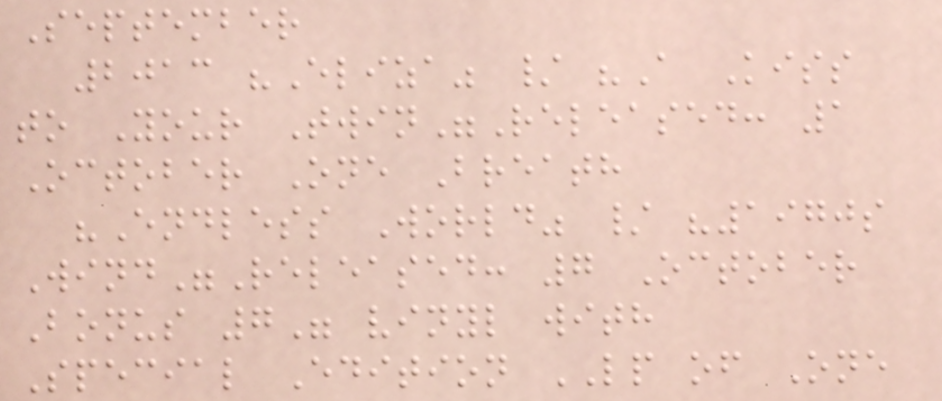September
2013 "Eliza" / "A Kiss
to Your Twin"Released: 1
October One Breath
"Endless World" / "1970s
Wind"Released: 7 October
Bonus 7" vinyl with
Special Edition LP of One
